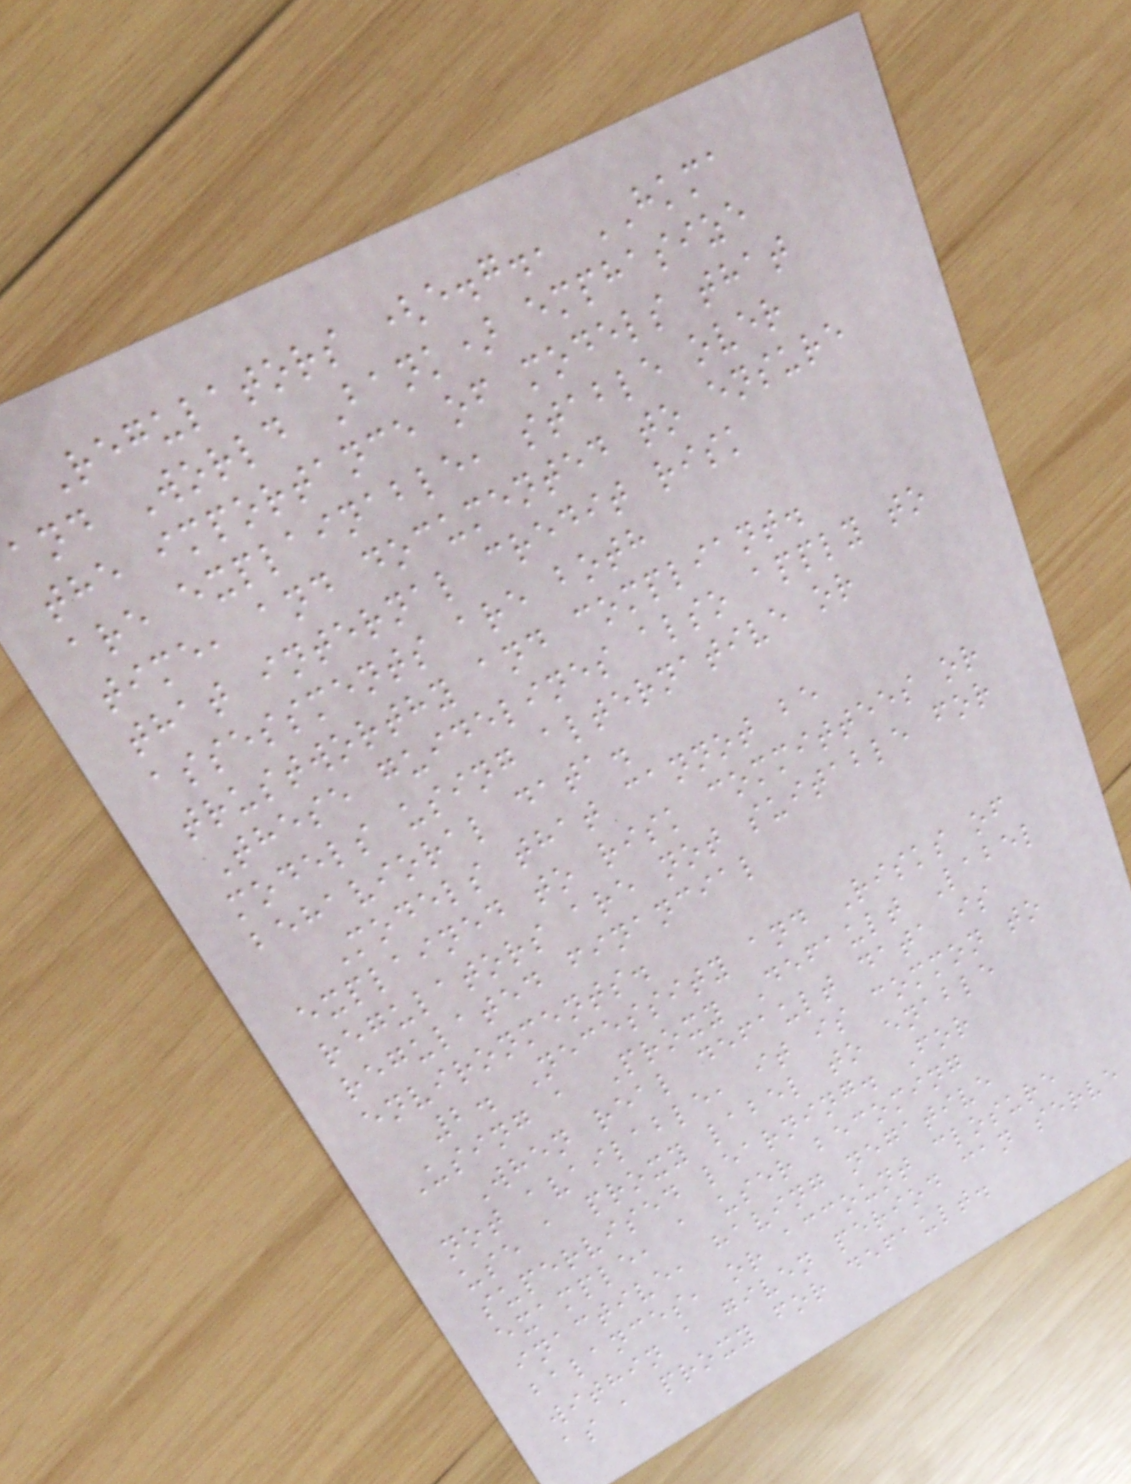Regulators (e.g., HKMA
and World Bank) emphasize
the importance of models that
are explainable, stable over
time, and documented to ensure
that internal credit risk
assessments are both
trustworthy and compliant.
These guidelines also apply to
models using alternative or
behavioral data.
Models that cannot be
explained to risk committees or
regulators are not suitable for
regulated financial
environments.
2. Necessity and Risks of
Using a Proxy Default Label
When real default data is
not available, it is common to
use a proxy label to enable
supervised learning. For
example, a user becoming
inactive, having negative
balances, or account closure
within a given period can serve
as a proxy for default.
